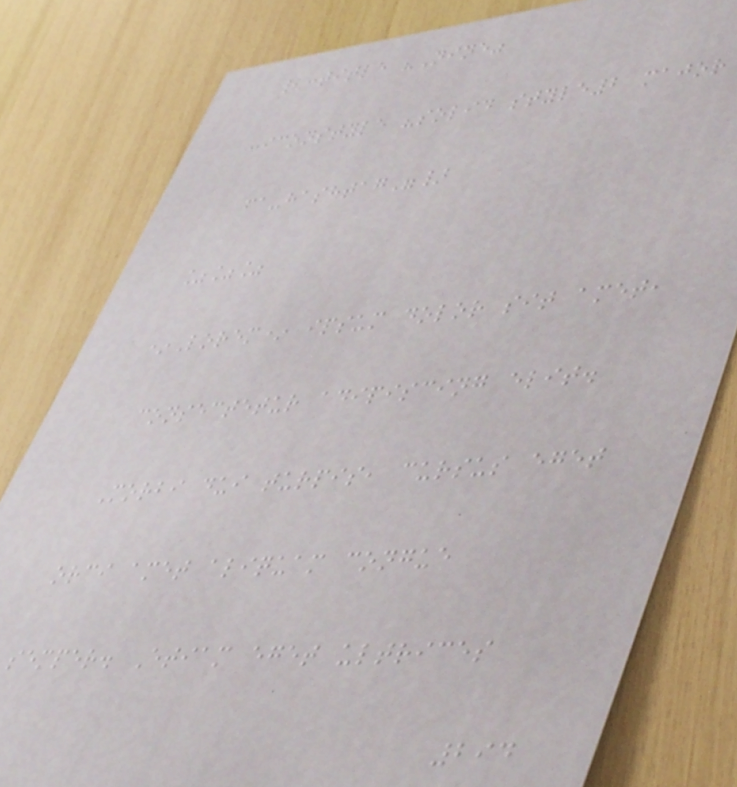{:title "Nine"
:iconstyle "solid style2 major
fa-hashtag"}
%%%
*Lorem* ipsum dolor sit amet,
consectetur adipiscing elit.
Morbi dui turpis, cursus eget
orci amet aliquam congue
semper. Etiam eget ultrices
294
